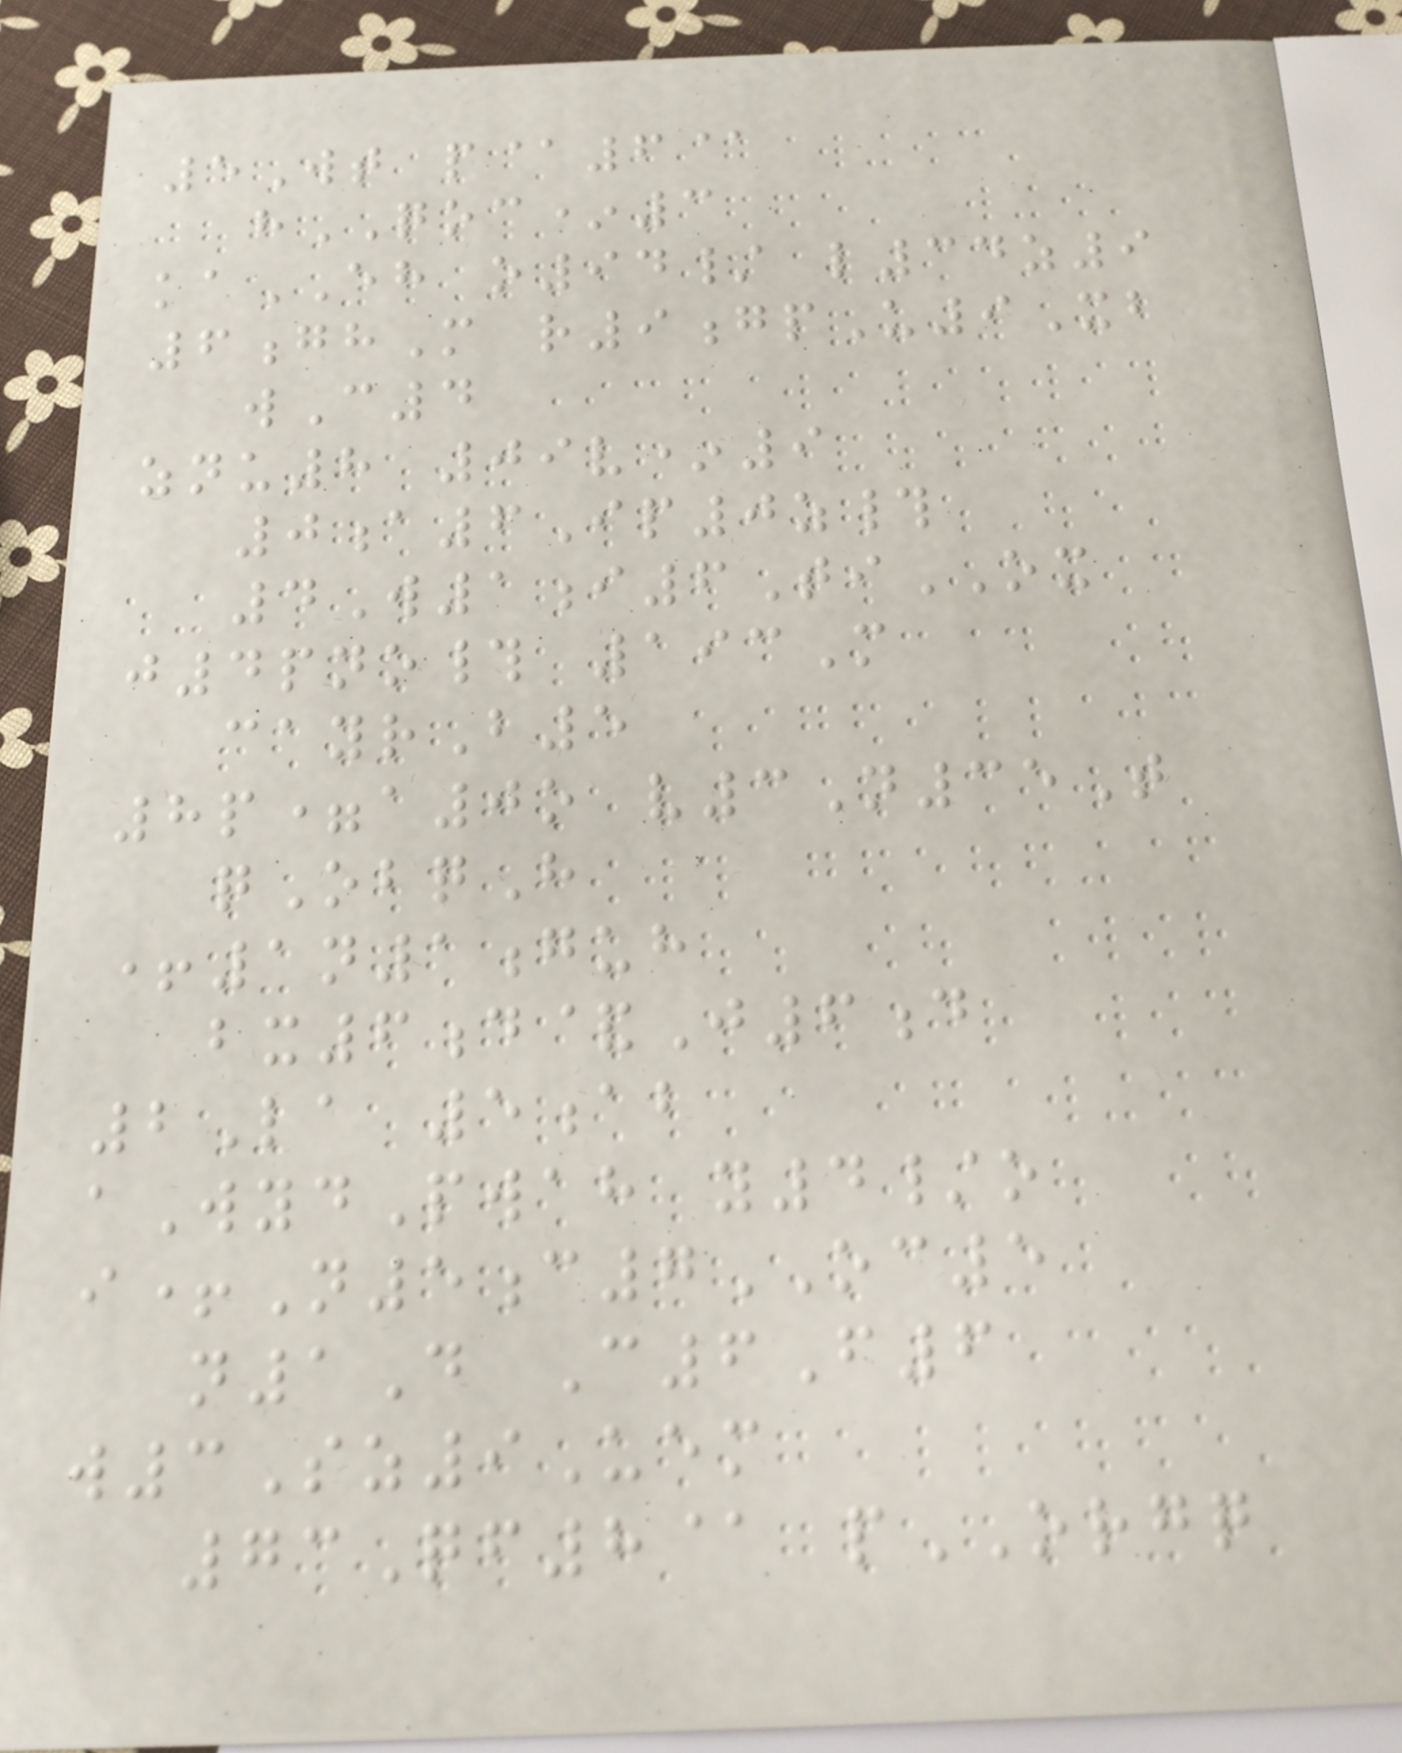5Wt p@6@
hQOC*3
kaEH o94/ l34z9
6ghM r9gpU9Xb
wC4
znu8 09v*9
0a6Ip0z#
4W1i6TiOX
j4pno# 193M
cayrB5
8p=a0o v3N35T
qObqH
+1n1guh
bx6d&J6d
2La 5ab
aWydPwah y4/o
i+N5c7OC5
n1D C6F6
w3Sz9Uem
73Qf8@ pORGQ
